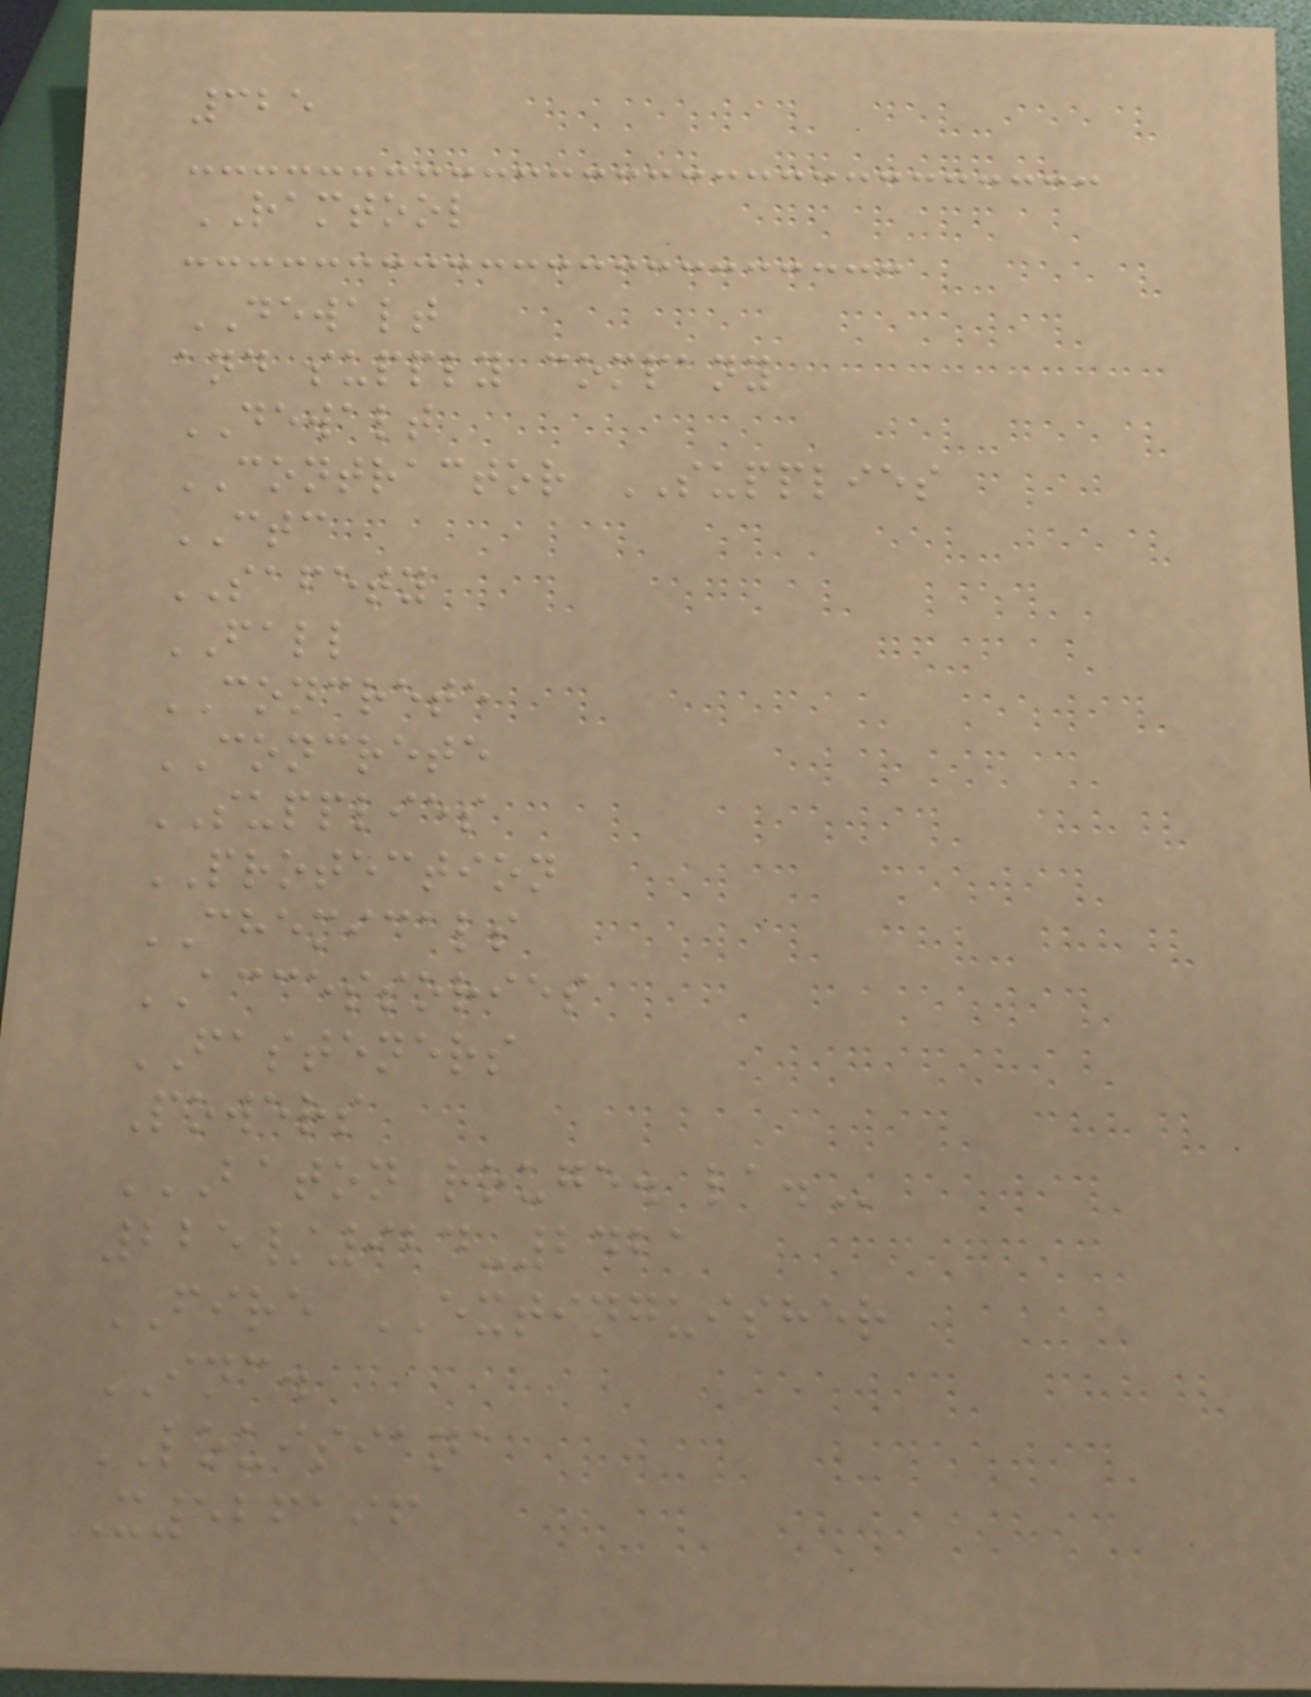325
RAMTOOL
DEWALT
and supply company
DEWALT
CONTRACTOR SUPPLIES
CTC
SAFETY
FALL
CONCRETE
CONCRETE
SUPPLIES
PROTECTION
CHEMICALS
ACCESSORIES
FASTENERS
Powers
BATON ROUGE. LA.
225/924-2421
FIRE EXTINGUISHER
INC.
LOUISIANA
X526196
